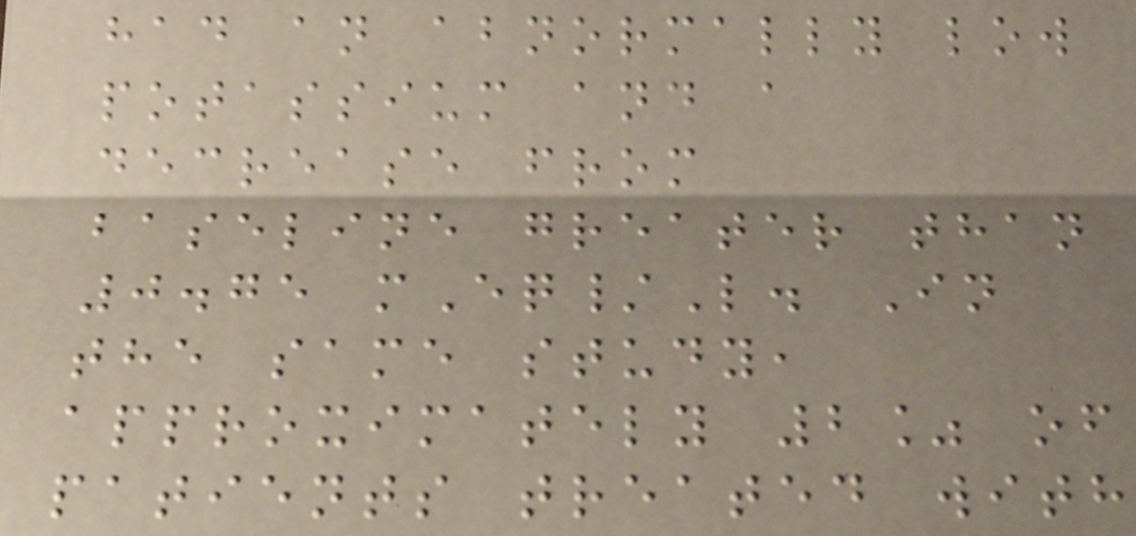had an abnormally low
potassium and a
decrease from
baseline greater than
0.75 mEq/L. In
the same study,
approximately 2% of
patients treated with
